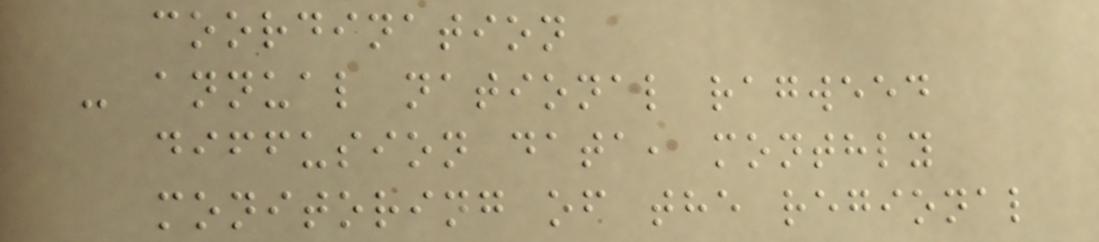coordination
- annual national ragweed
diffusion data, monthly
monitoring of the regional
